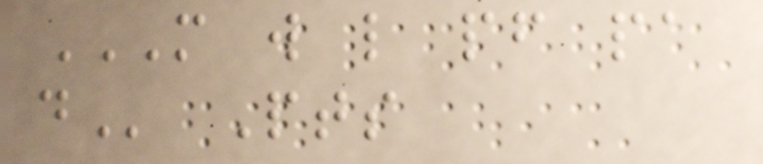M W L PF PA
D Pts
